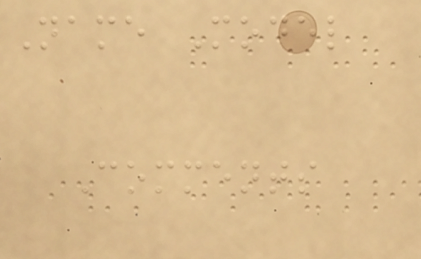Name Model
Comments
